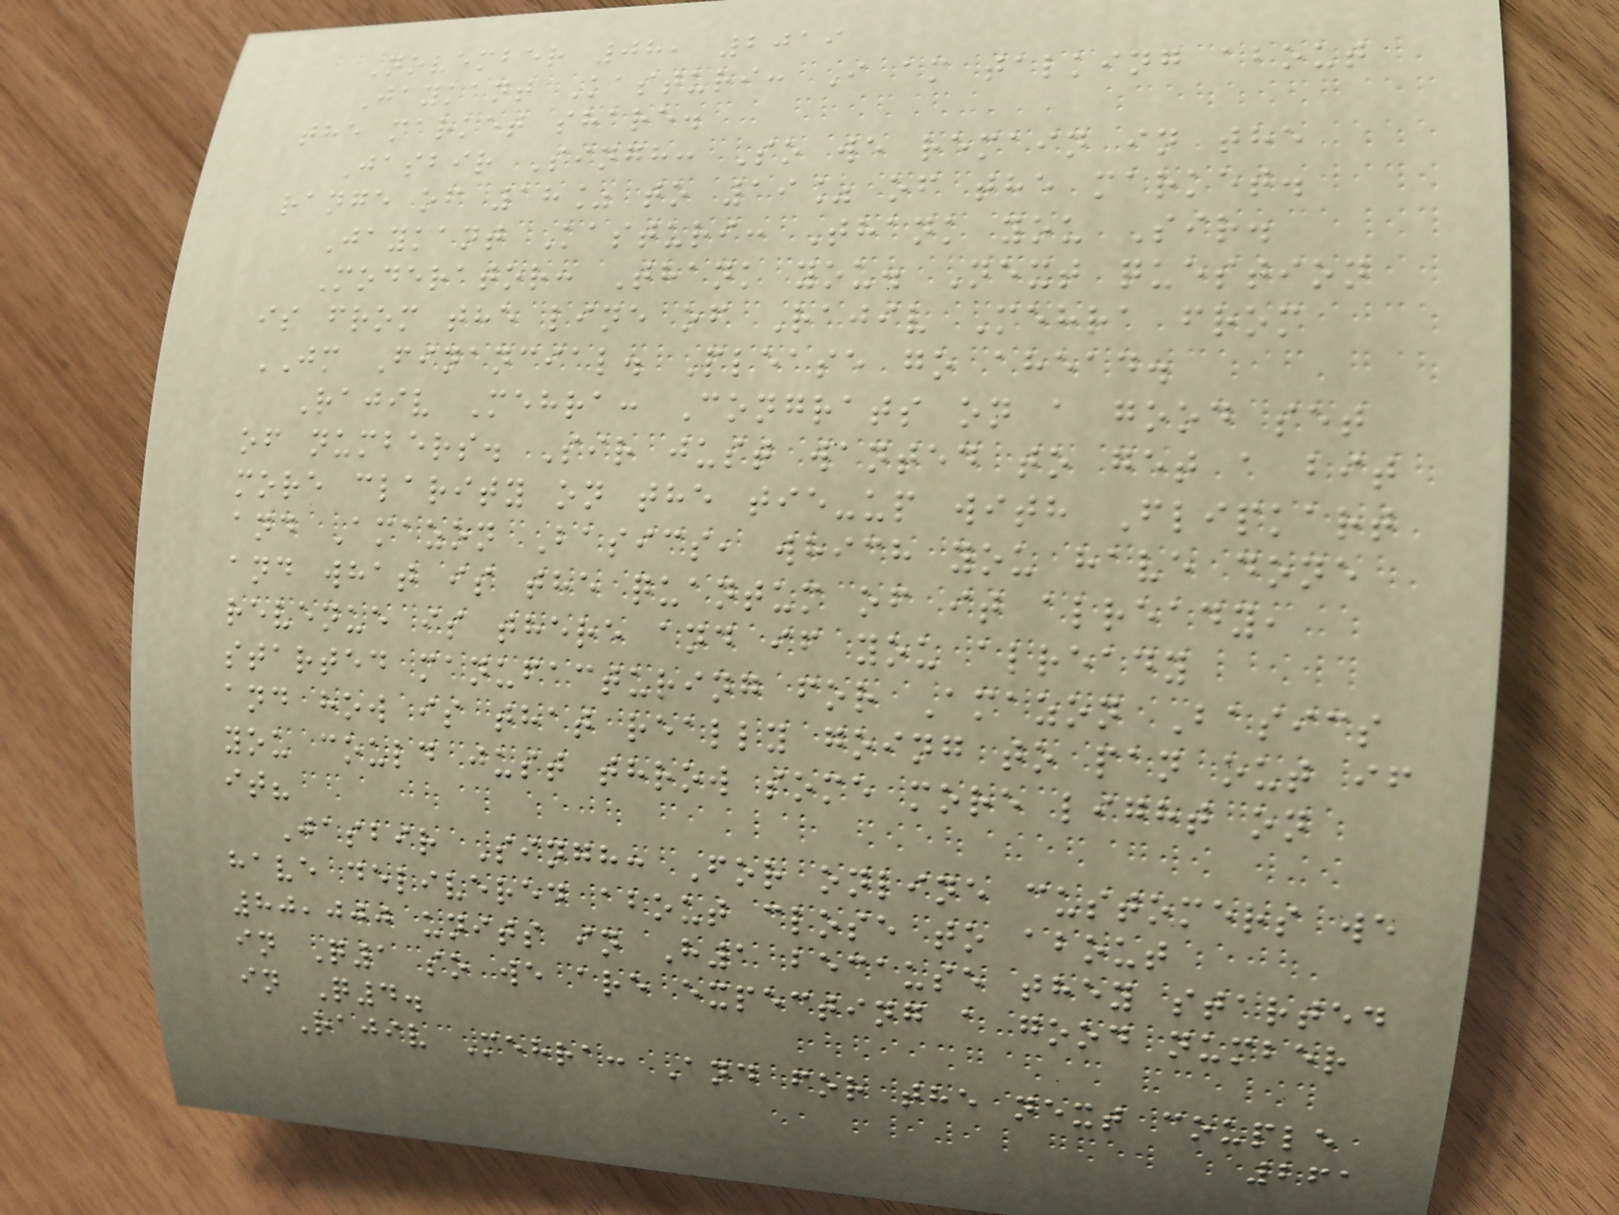November 08, 2019
Jaykant Kasturi: I am talking about
the market share.
Jasbir Singh: So we remain in the
range of 18% to 19% of the market.
Jaykant Kasturi: Thank you Sir.
Moderator: Thank you. Next question
is from the line of Rajiv Mehra from
JM Financial. Please go ahead.
Rajiv Mehra: Congrats on a good set
of numbers. Sir just wanted to get a bit
more clarity on the tie-up with Flipkart
and Amazon Basics, which you have done
and what is the quantum of it already,
revenue is there and if you already
started manufacturing for Amazon Basics
and how is that really going to pan out if
you could just throw some more light on
it?
Jasbir Singh: For online customers we
have delivered about close to about
80,000 units in H1 because they started
in Q1 so we are expecting a good number
in Q4.
Rajiv Mehra: And for the next couple
261
